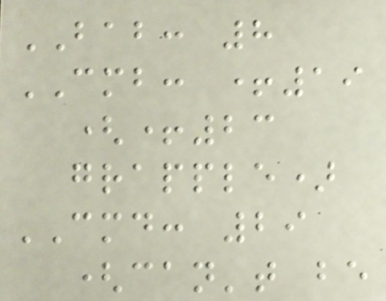BAB: 8
CMB: +19
(+23
grapple)
CMD: 29
(can't be
